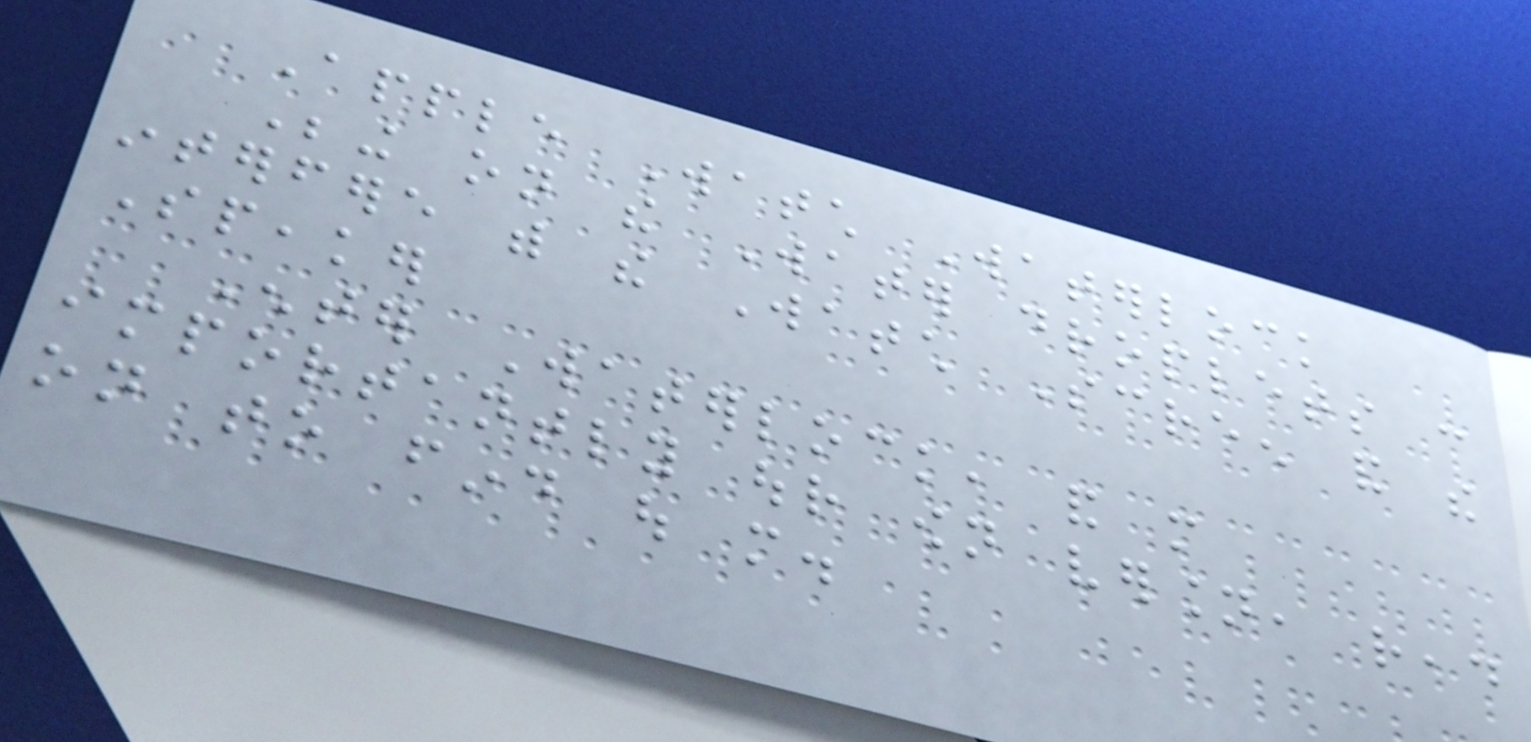Apple Watch Waterlock
Being on the Water droplets can
interfere with the Watch Screen and the
Speaker
Enter Waterlock, and more
importantly our own version, read
on to find out more.
